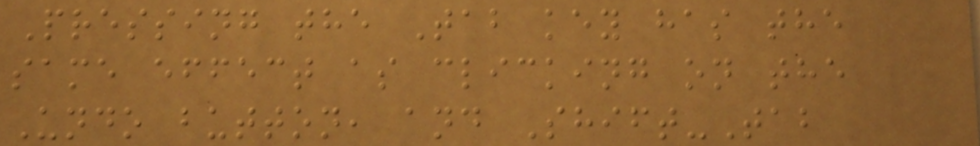Pressing the Tab key has the
same effect as clicking on the
Undo button, and Shift-Tab
